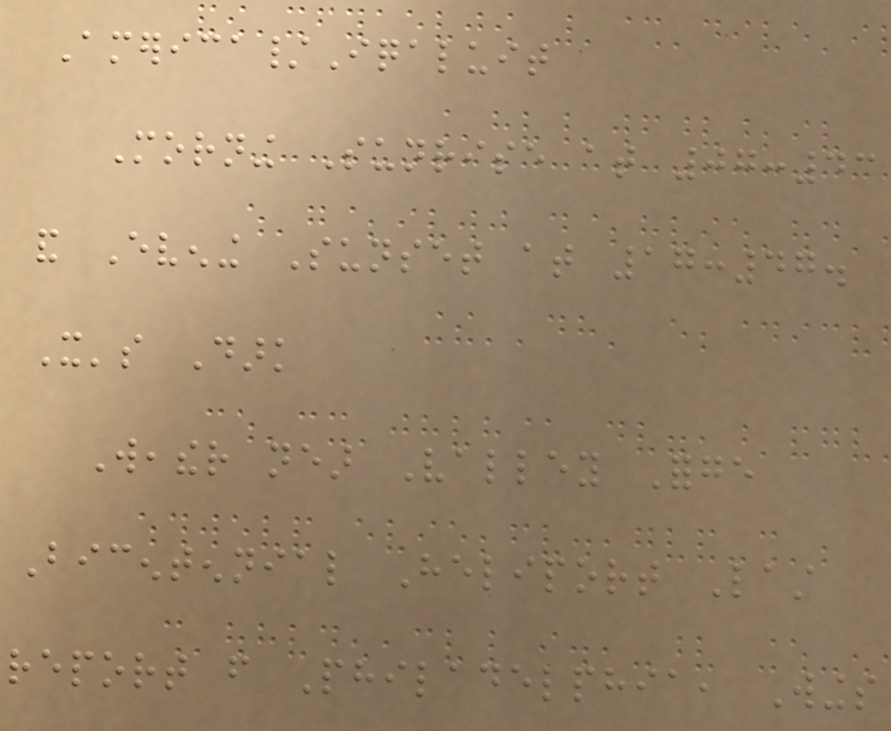America/Iqaluit
Morning Sunrise at 07:43
and Evening Sunset at 17:47.
It's Dark
Weather near Valley Forge
Bicentennial Heliport Last
report from Philadelphia, Wings
